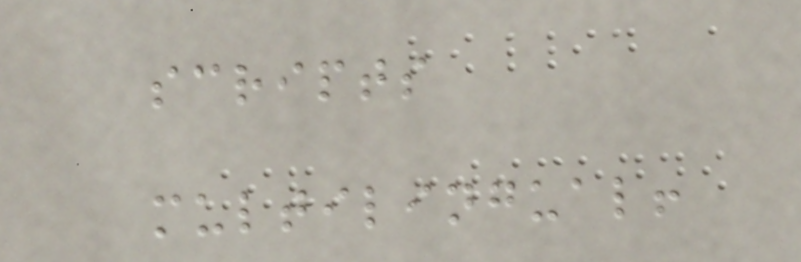scripts
multilingual!
